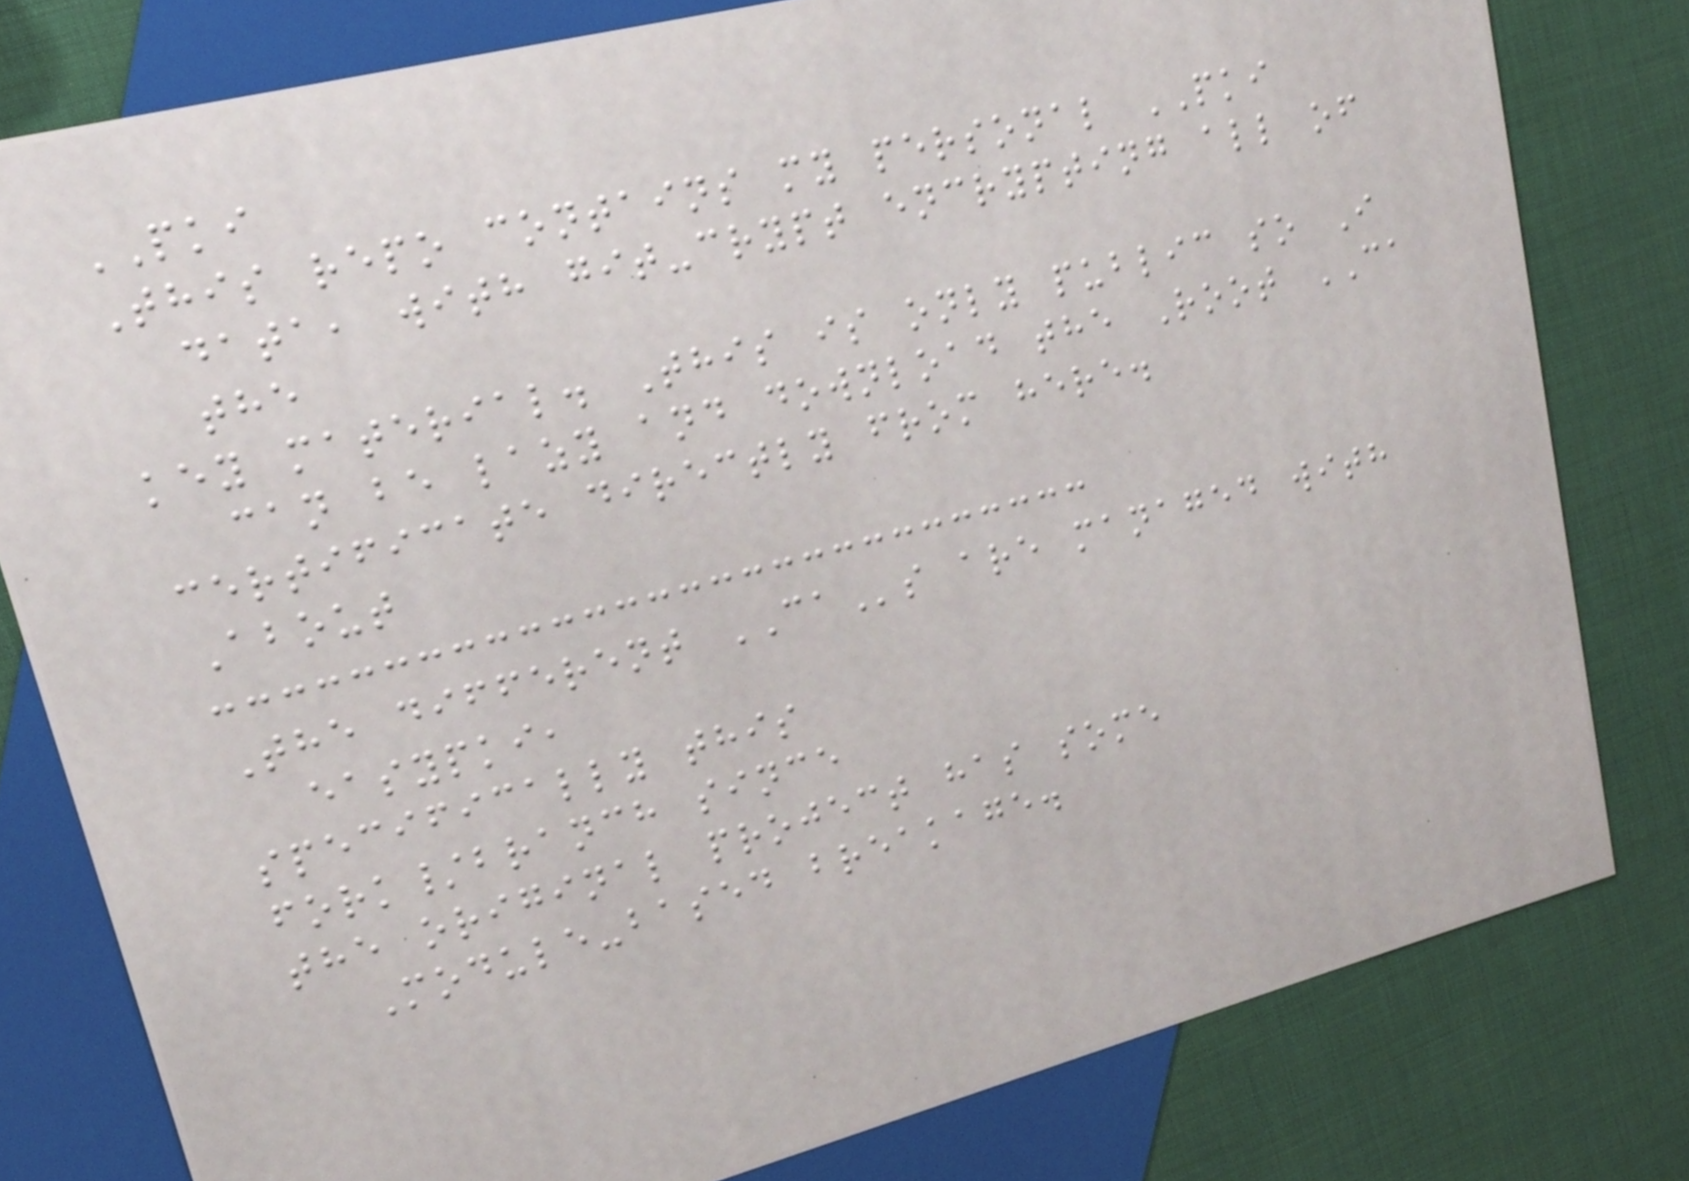PKI
This repo contains my personal PKI
data, with git-crypt encrypting all of
the
key material. This is only public so I
can be lazy and download the Root CA
certificate directly from here.
About
The different CAs are managed with
easypki,
specifically this
fork/branch since
the original project has some
Module-based breakage.
